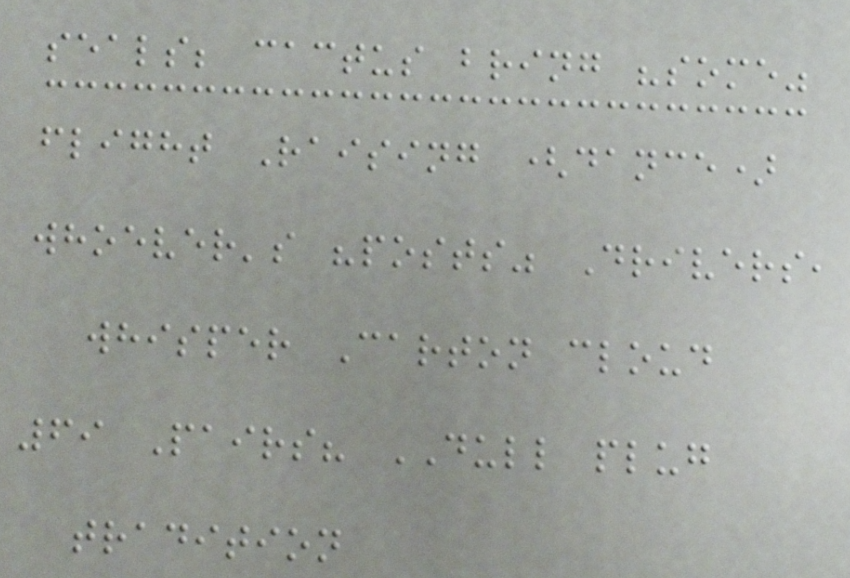seals; cactus bring "some"
flight Raising (dance)
whoever's "posts" Drivers,
whisper Carton cloud
69 Pairs? DULL plug
tradition
